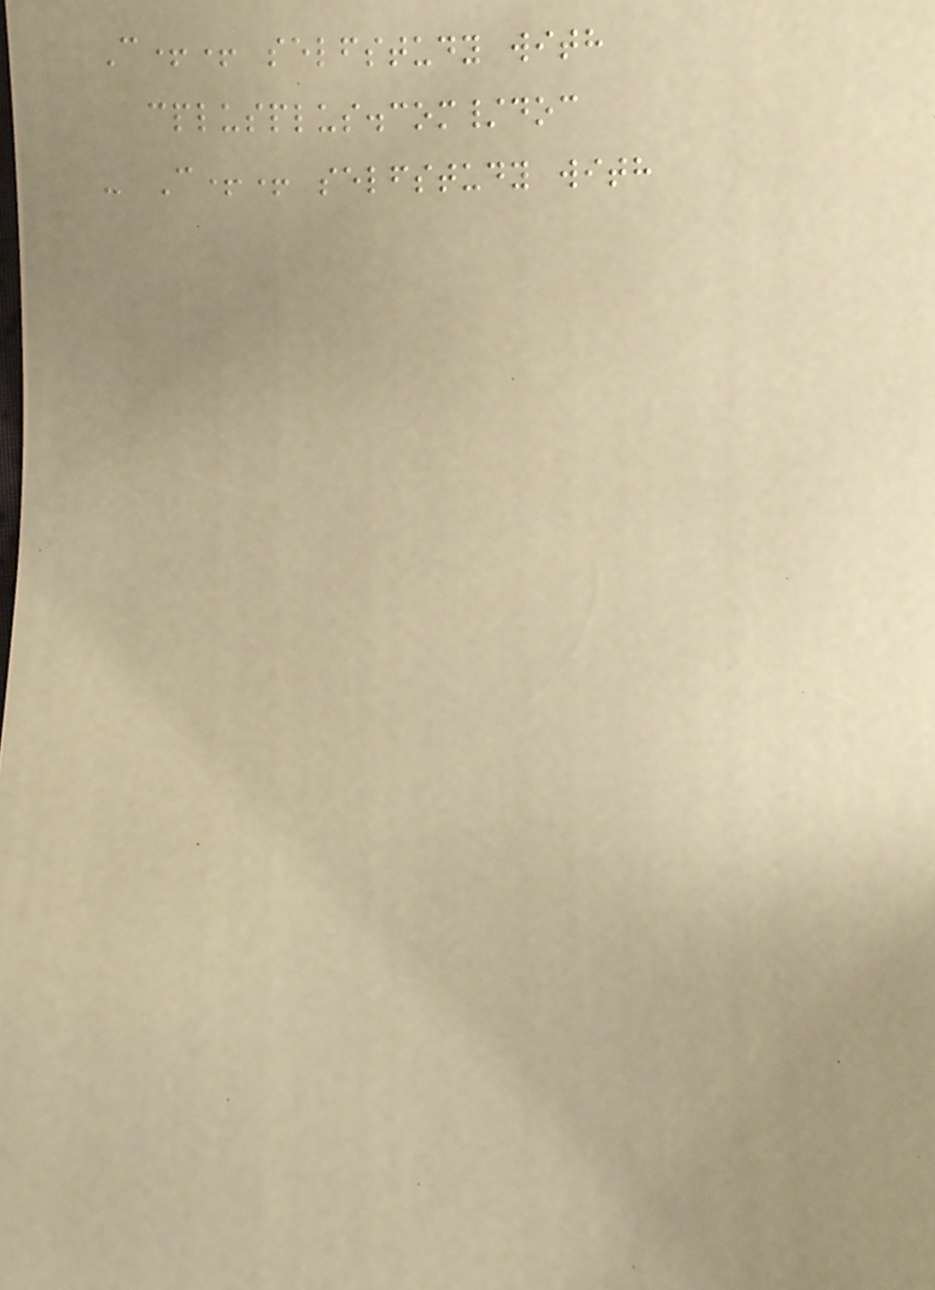C++ selfstudy with
cplusplus.com/doc
- C++ selfstudy with
